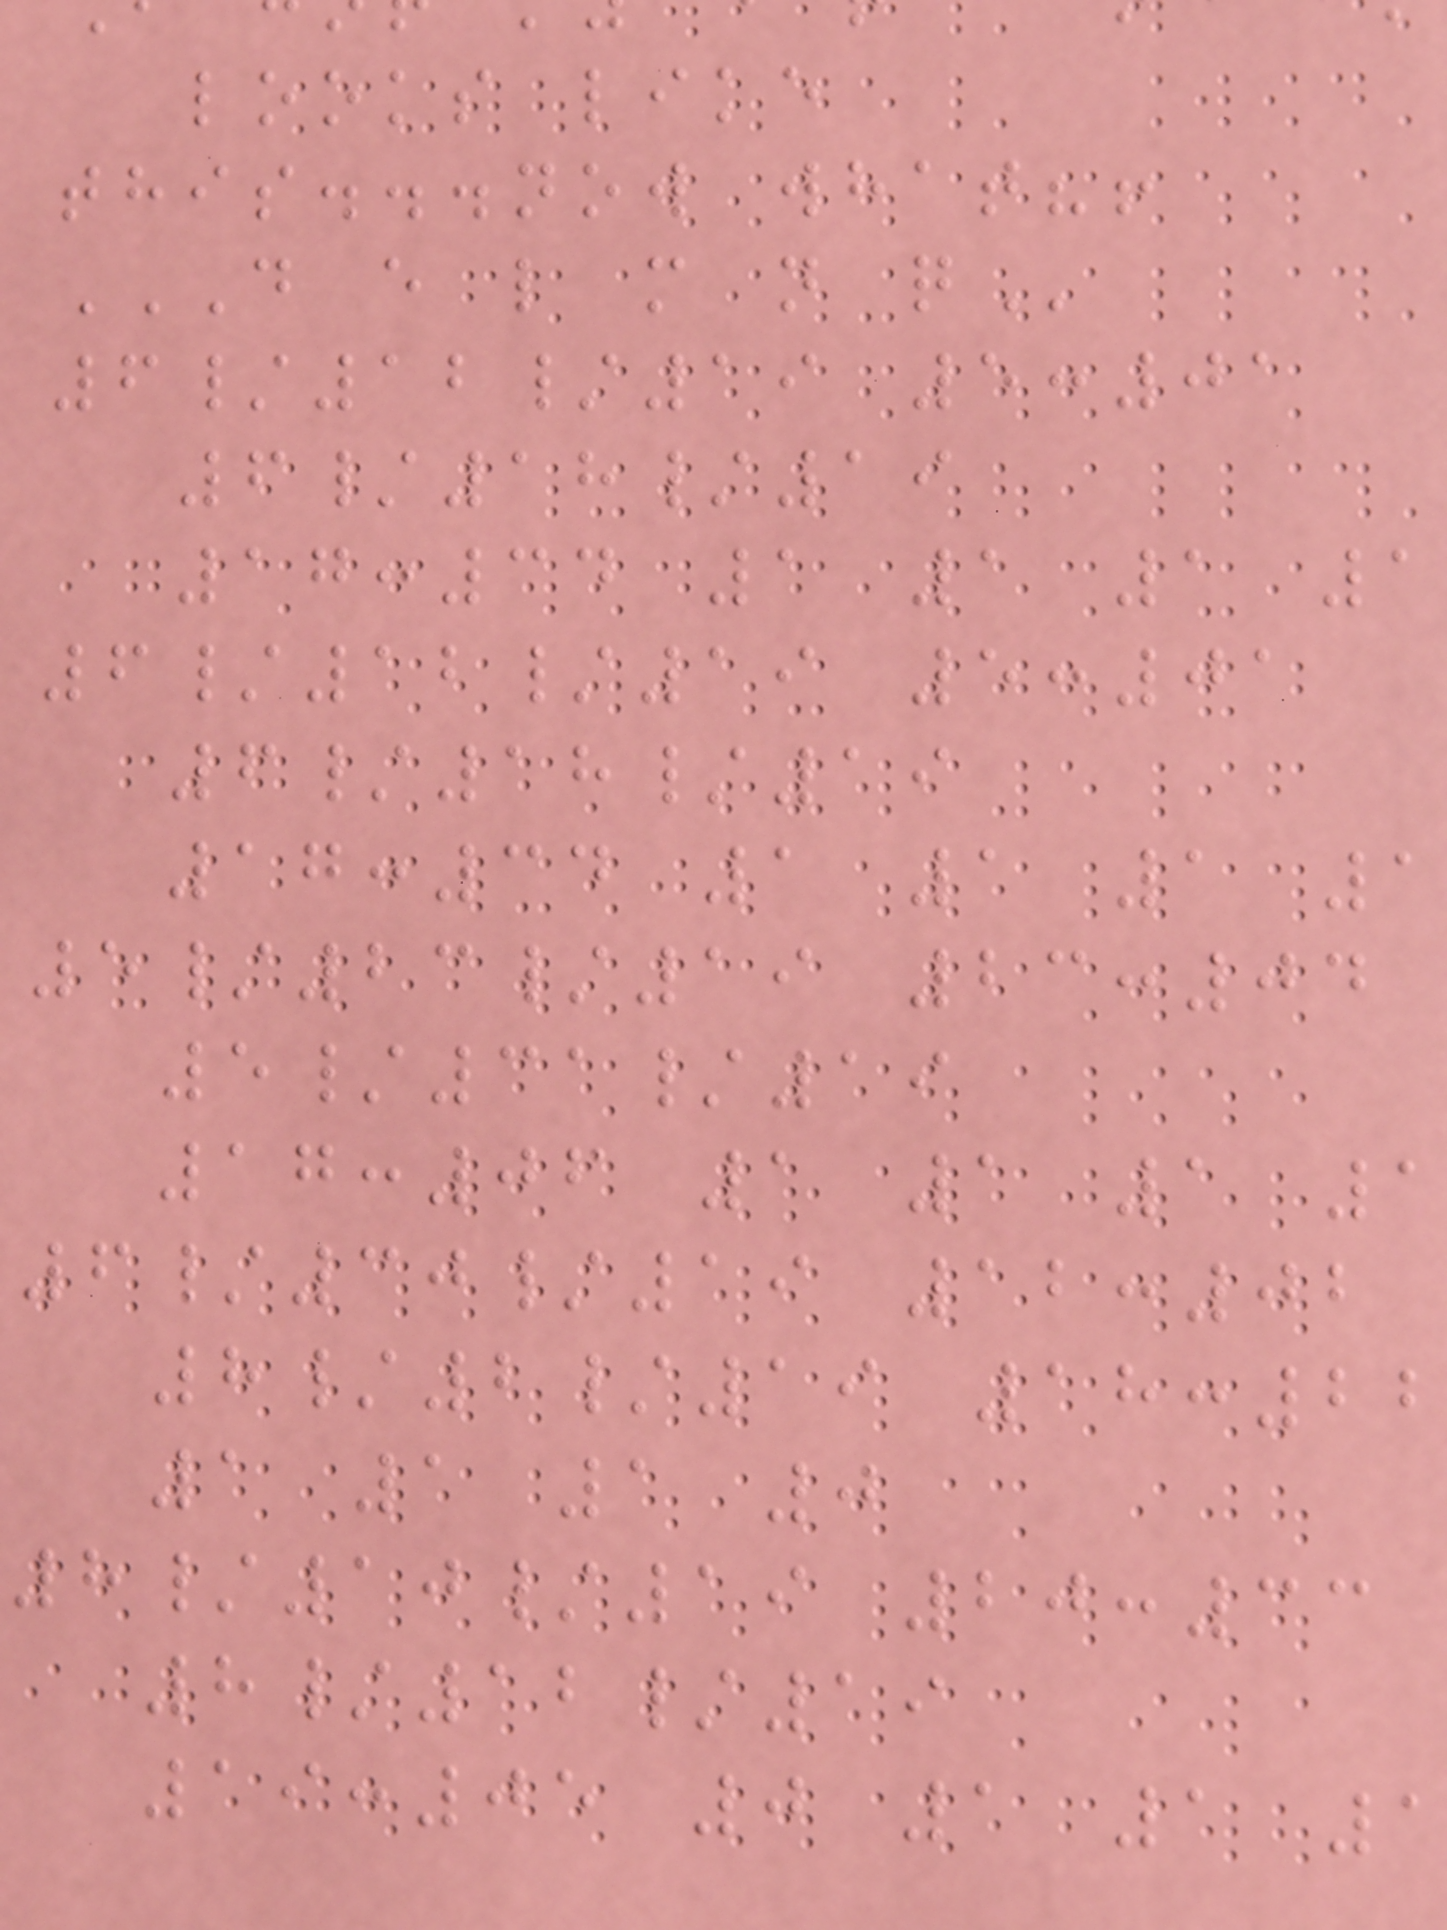looks like
this...now what?!
D E L M N Q
6/12/19 5:01
6/18/19
17:34 1 1 1 1
6/12/19 5:01
6/18/19
17:34 1 1 1 1
5/23/19 23:04
5/31/19
17:06 1 1 1 1
6/30/19 12:02
8/2/19 18:22
1 1 1 0
8/10/19 20:33
8/12/19
19:05 0 1 1 1
